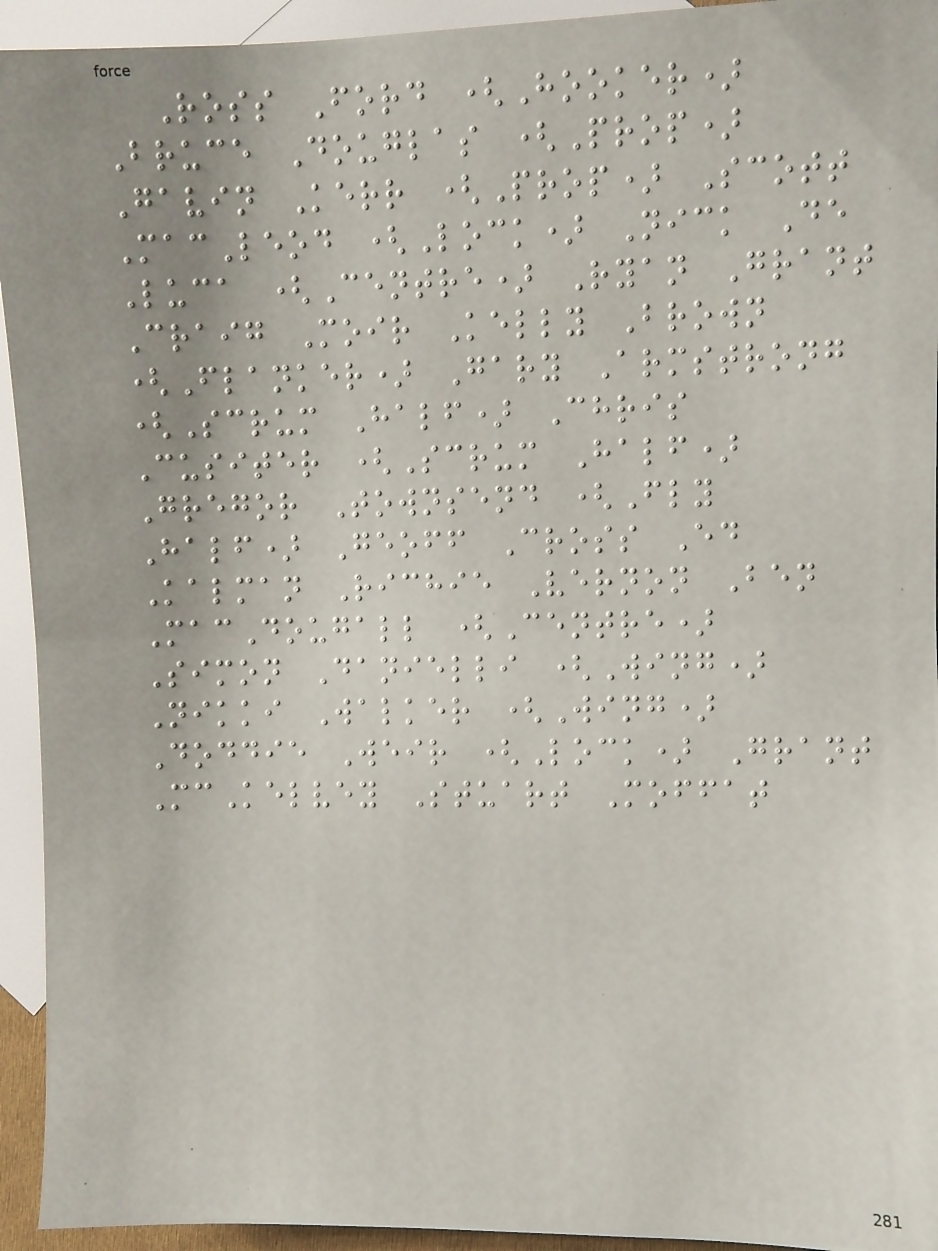Ross Ford (Hooker)
Bruce Douglas (Prop)
Gavin Kerr (Prop) Scott
MacLeod (Lock) Nick De
Luca (Centre) Ryan Grant
Craig Moir Kelly Brown
(Flanker) Gary Armstrong
(Scrum Half) Chris
Cusiter (Scrum Half)
Gregor Townsend (Fly
Half) Geoff Cross Ed
Kalman Richie Vernon Ben
MacDougall (Centre)
Simon Danielli (Wing)
Nikki Walker (Wing)
Doddie Weir (Lock) Grant
McKelvey Stuart Moffat
